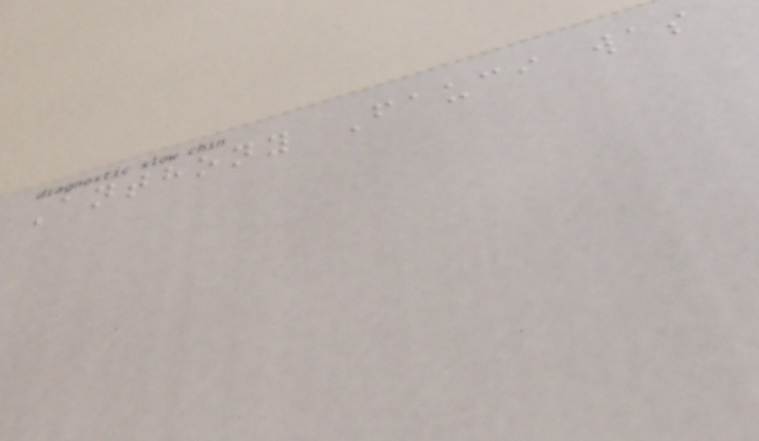Anthony Fauci was
